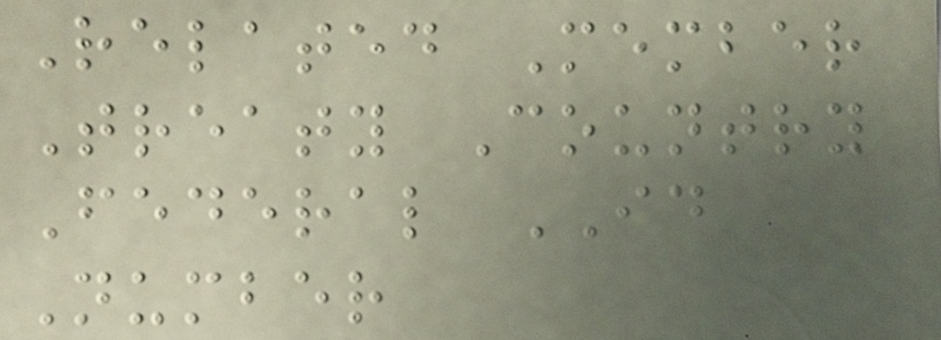Related Member
Treaty Country
Federal ID
Number
